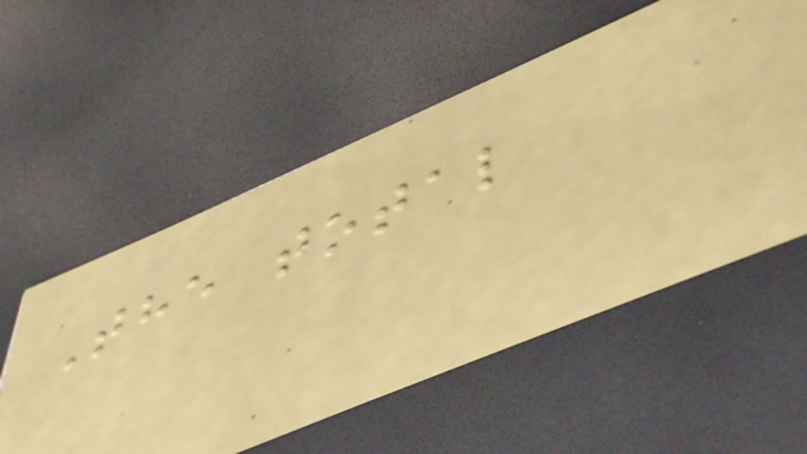The total
